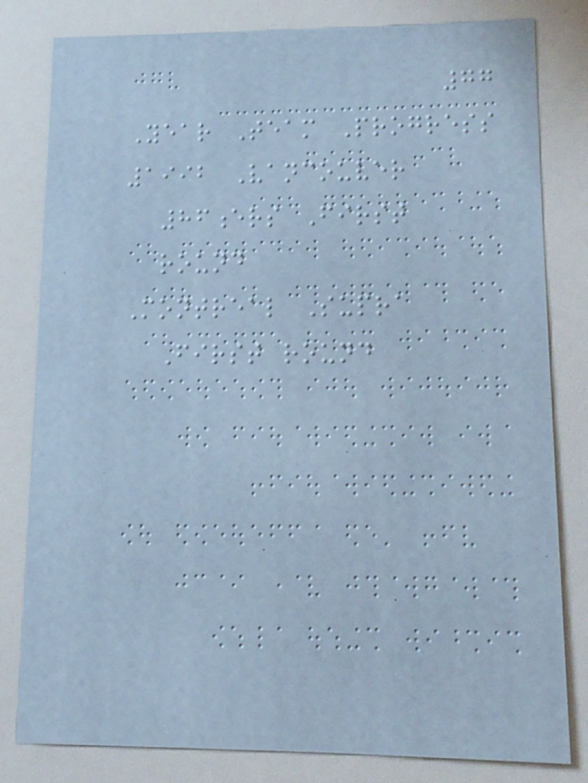77
Year Team Progress
1992 Vancouver
86ers First
round
Montreal Supra
First round
